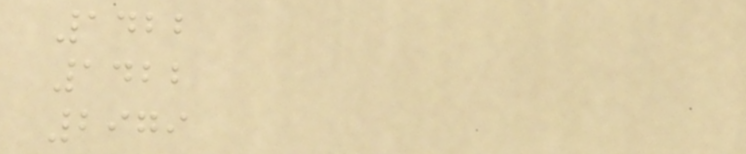1422
1422
2979
